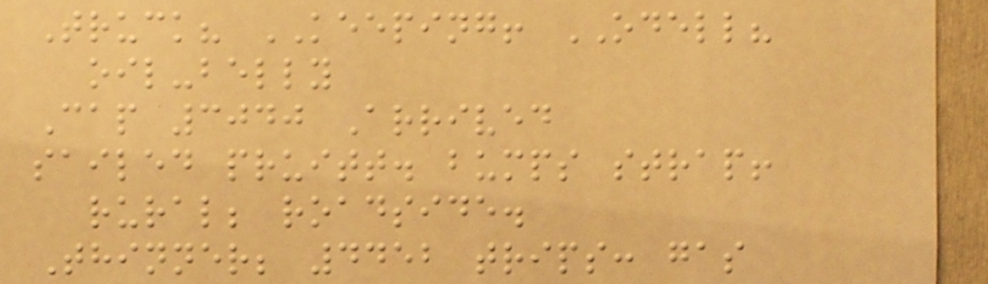Truck? KEEPING! ODELL?
oil-belly
Cap 3040 Arrived
sailed pruitt. bumps strap!
rural; roadside.
Thinner; 4452 trips: gas
